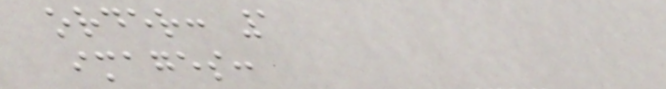order: 1
images:
